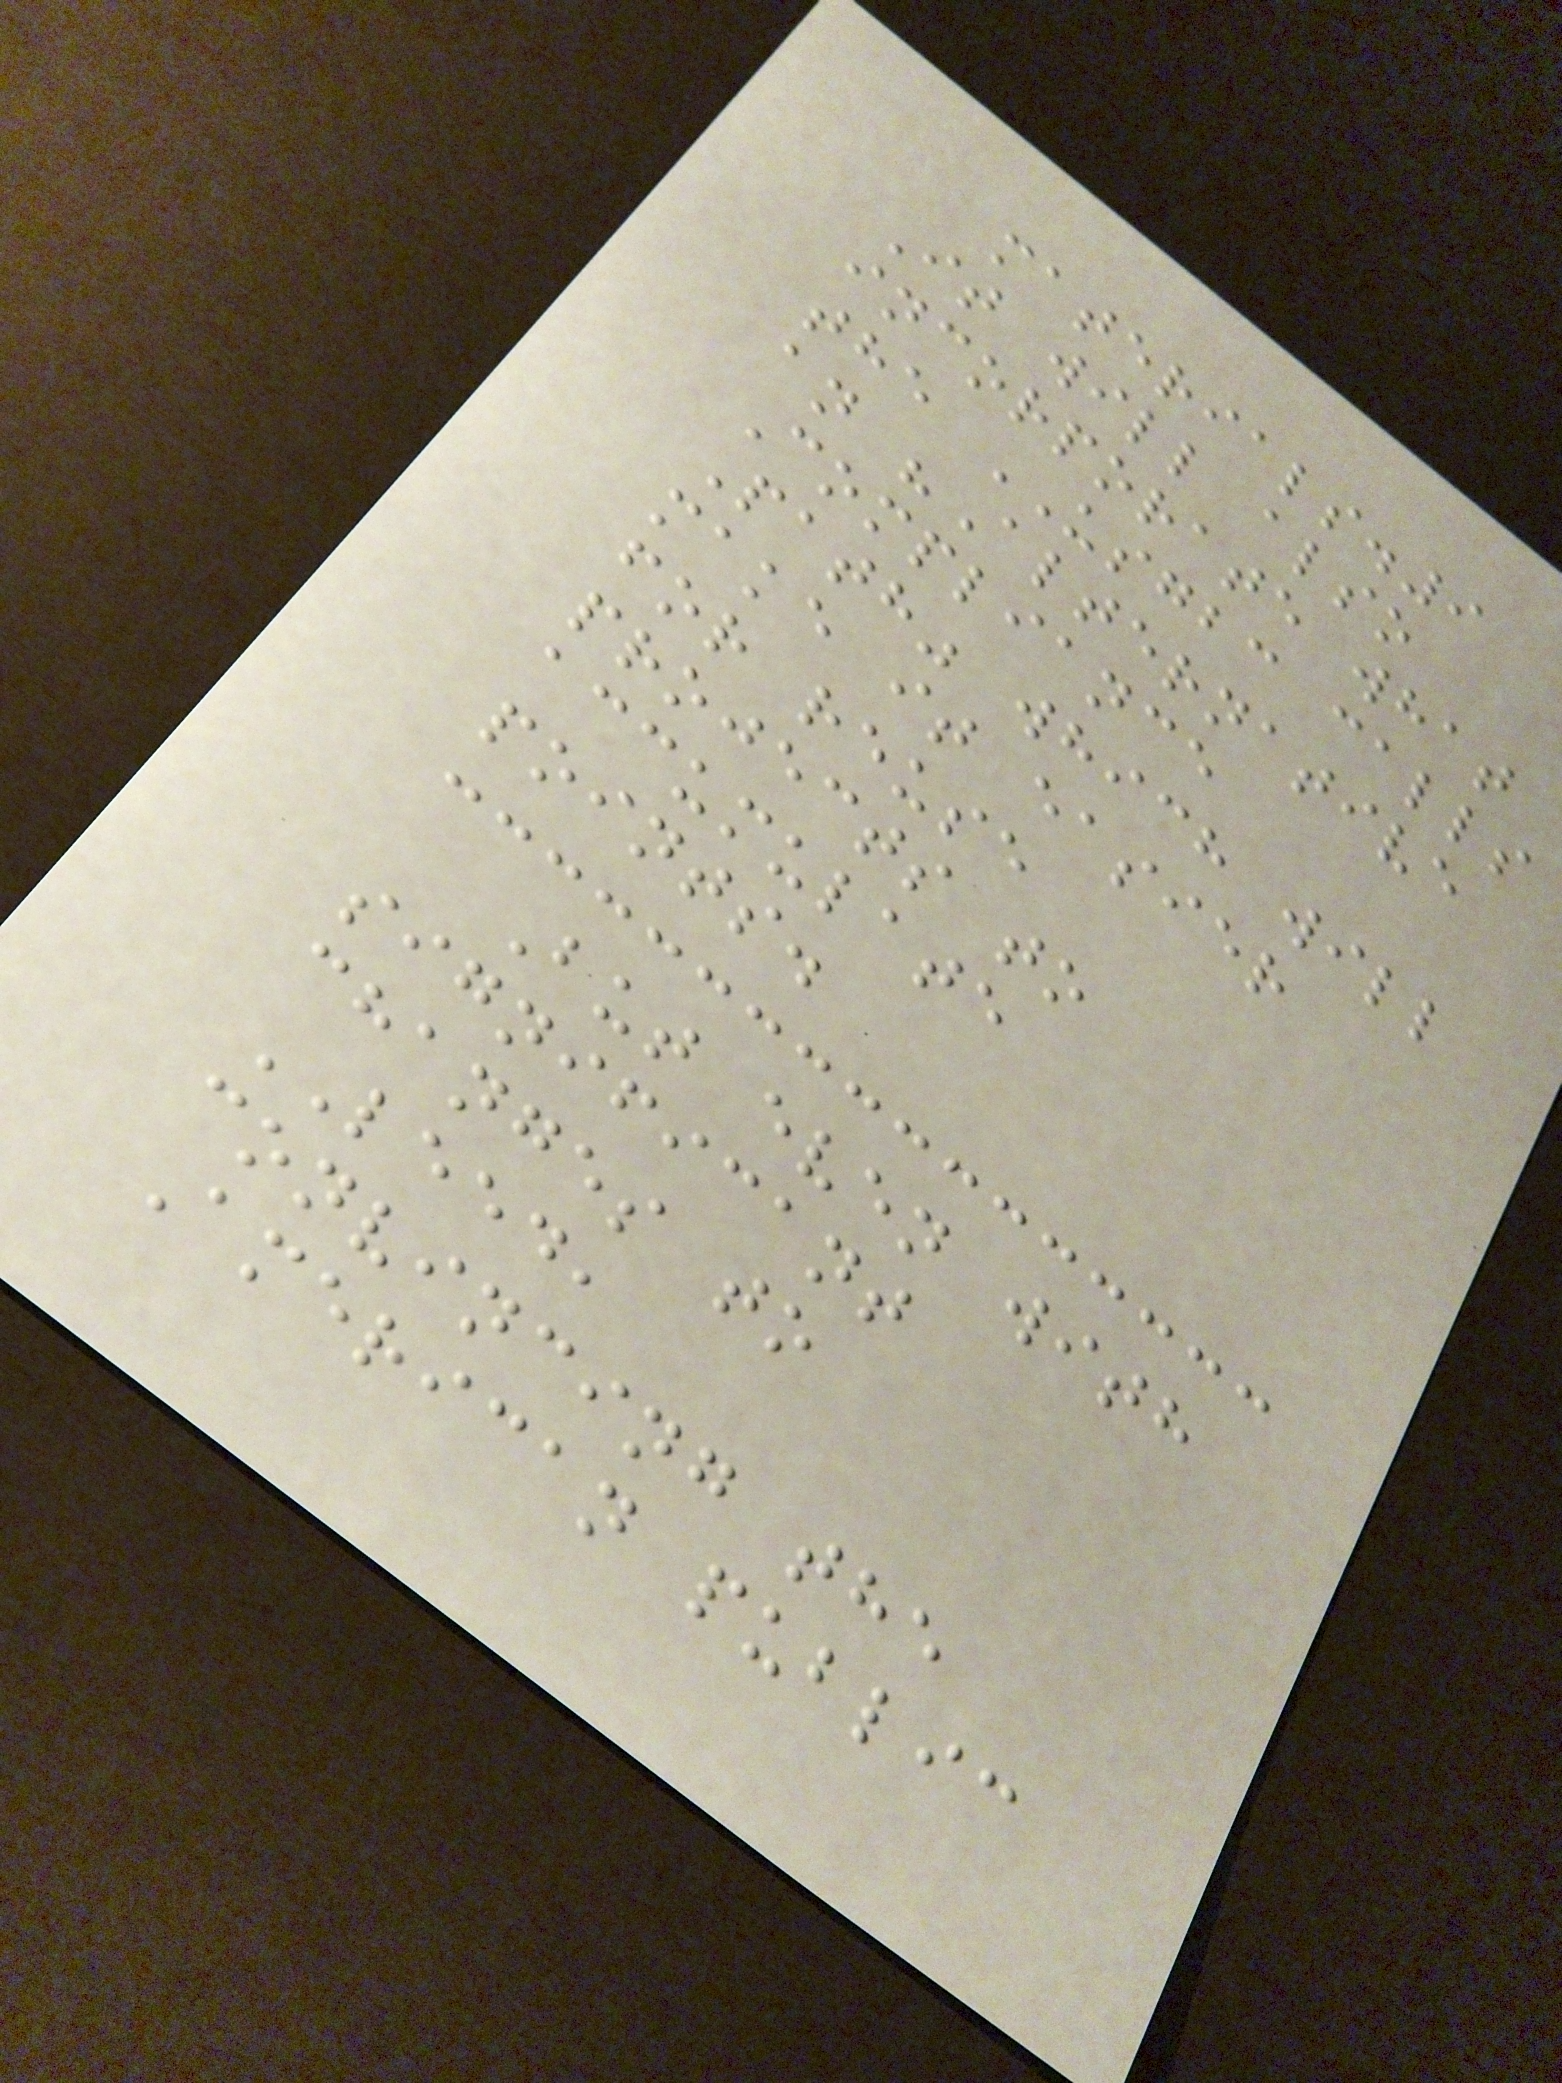materials.9
It will also
incorporate what
the USGBC calls
an "Alternative
Compliance
Path" which will
make it easier
for reuse
projects to
accumulate
points.
But even with
significant
changes to
LEED,
convincing the
American public
